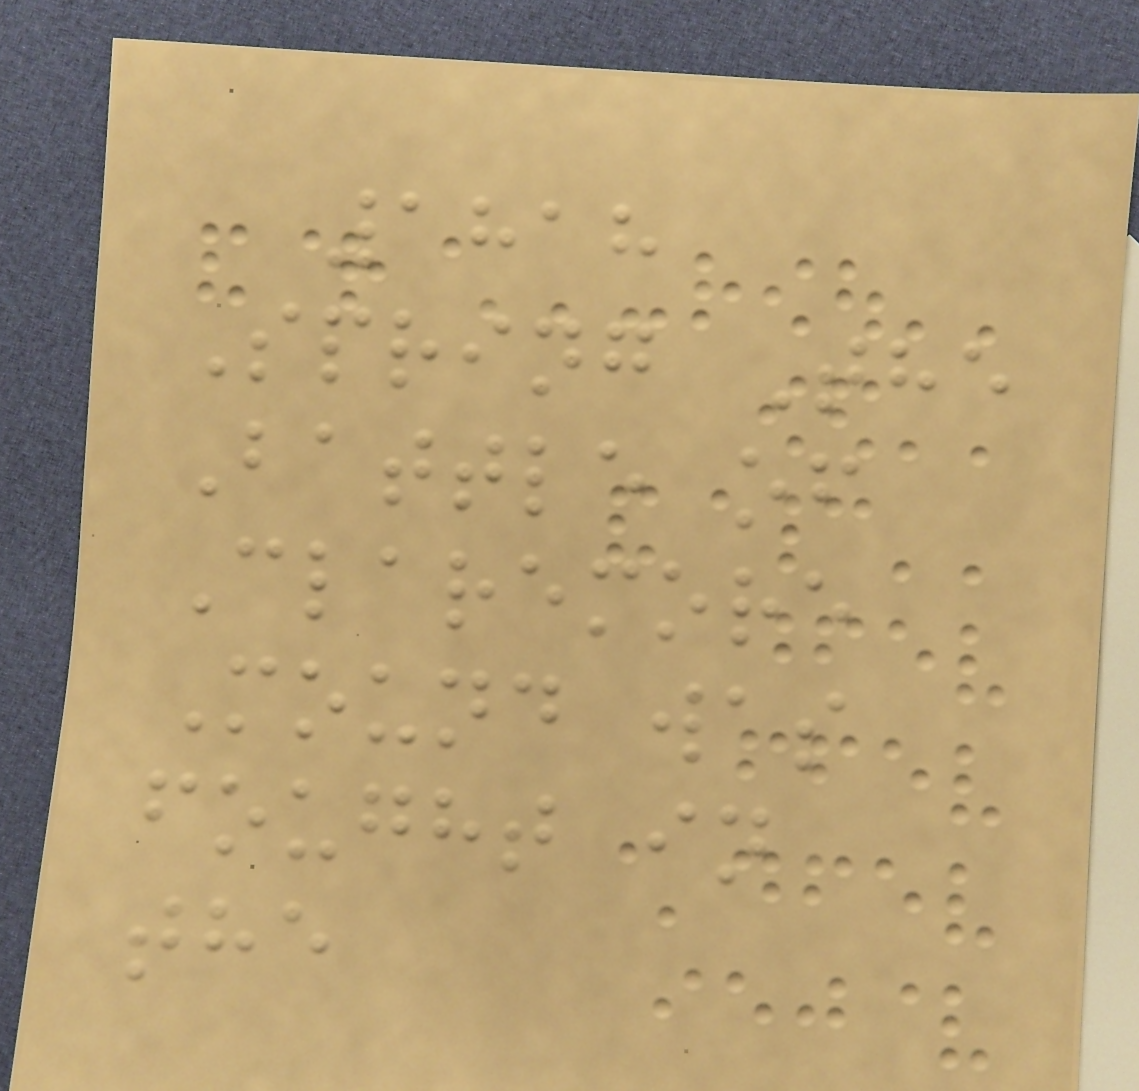1818
Spring The
Battle of
Claremore
Mound was
fought in
the
